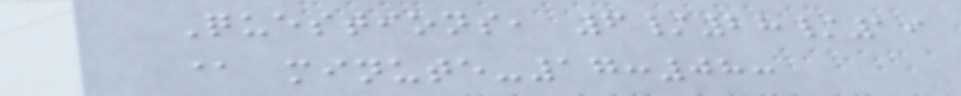Questions, 6/28/19
@ minute-17:08:
